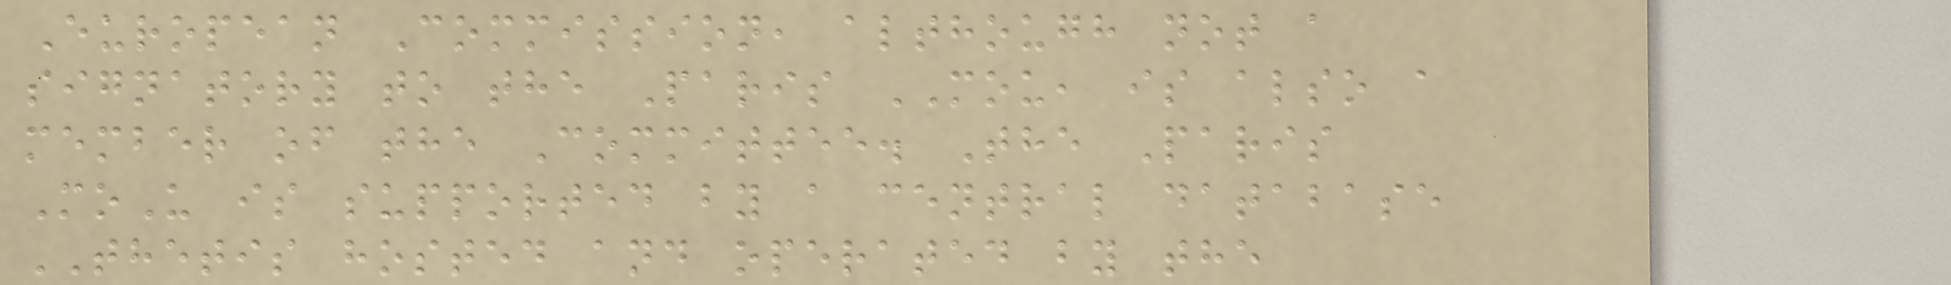European Commission, although not a
signatory to the Paris MOU, is also a
member of the Committee. The Paris
MoU is supported by a central database
THETIS hosted and operated by the
